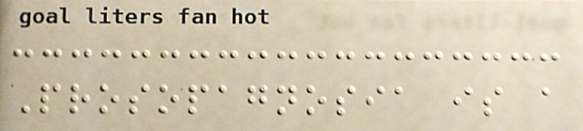Prosopagnosia is a
